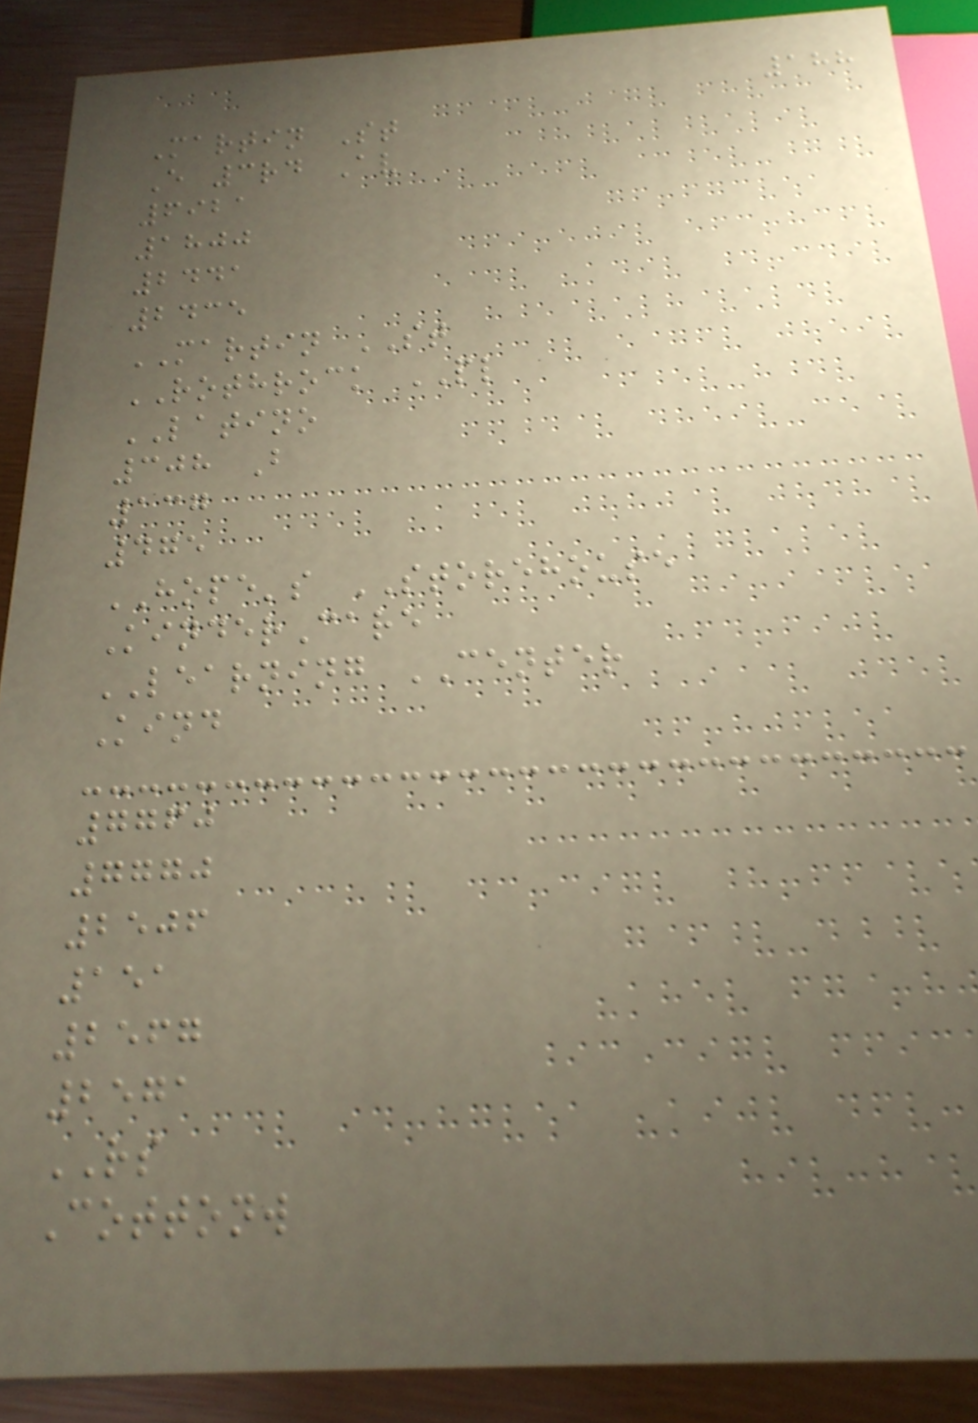188
Martin St
E 3rd Av
6921
1800
2441
2435
MARTIN ST
ROTHROCK PL
LATINO
308 B
137
475
HOPE's STOREHOUSE
KinderCare
LEARNING CENTER
Kind
7760
7770
2506
151
2567
2571
RS
Cottonw
